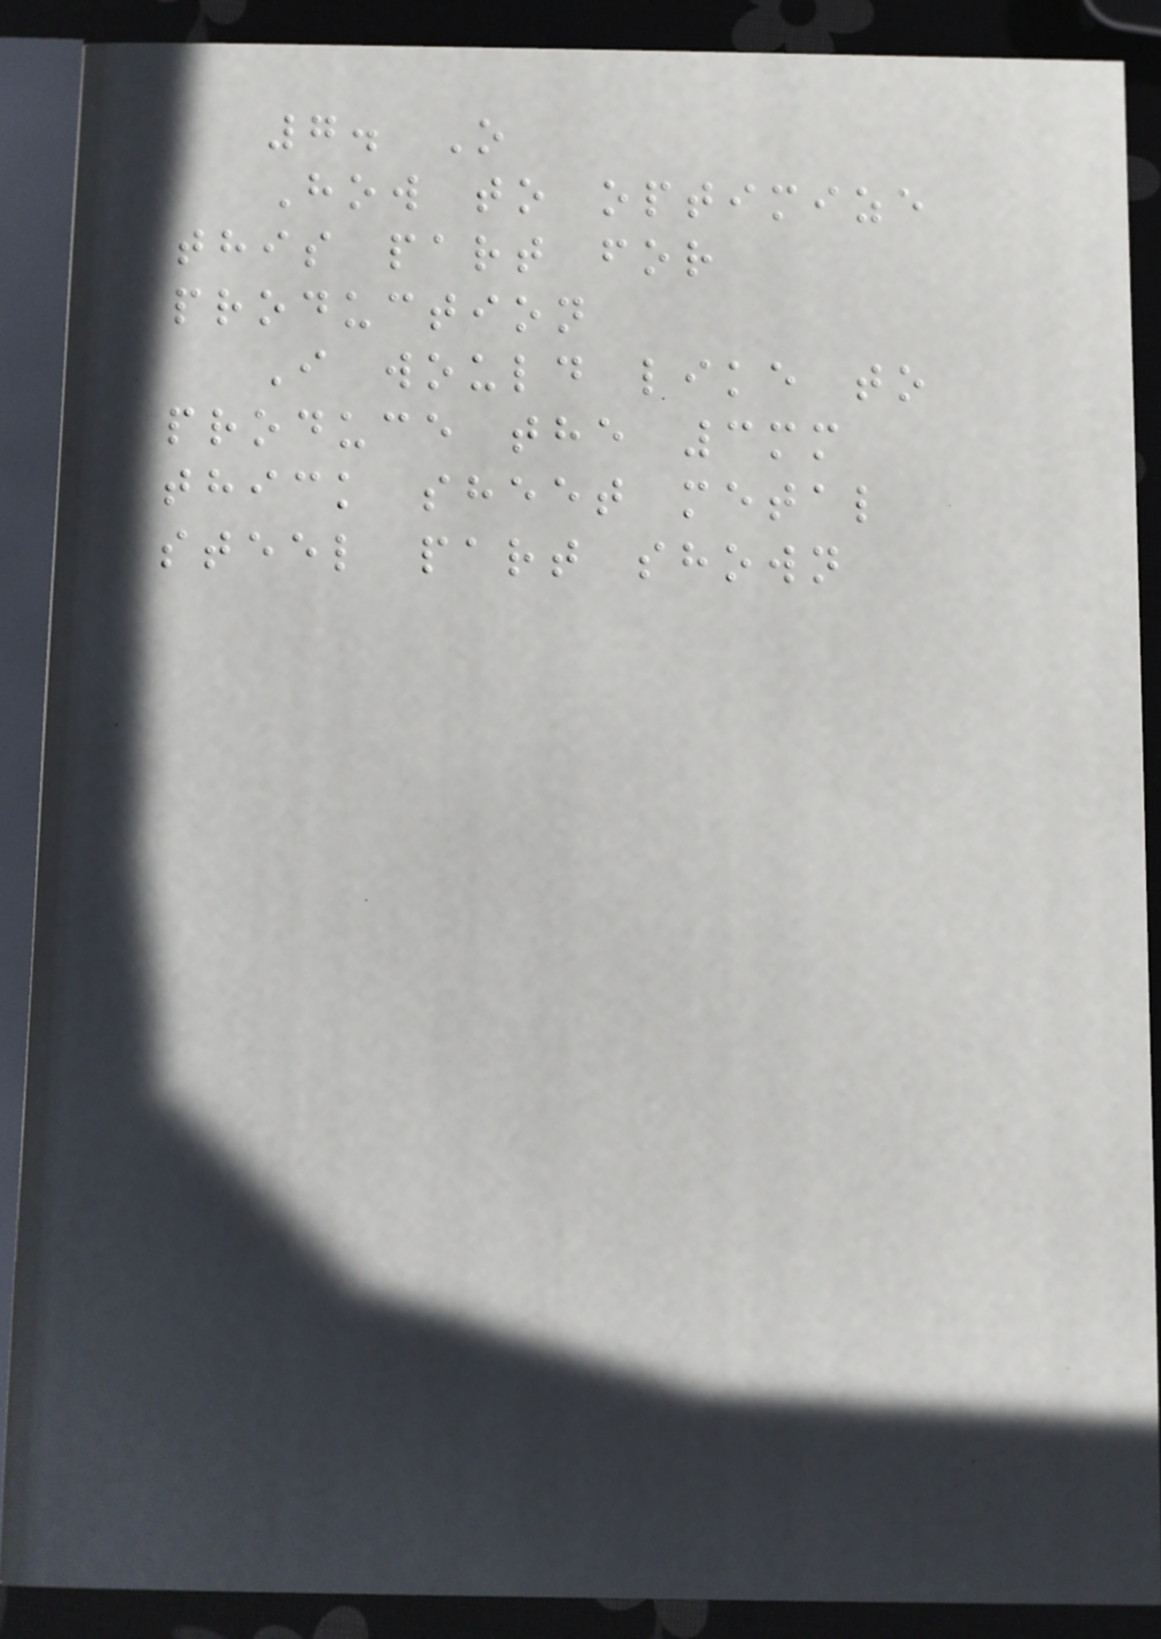7. O
How to optimize
this part for
production
I would like to
produce the 3mm
thick sheet metal
steel part shown
